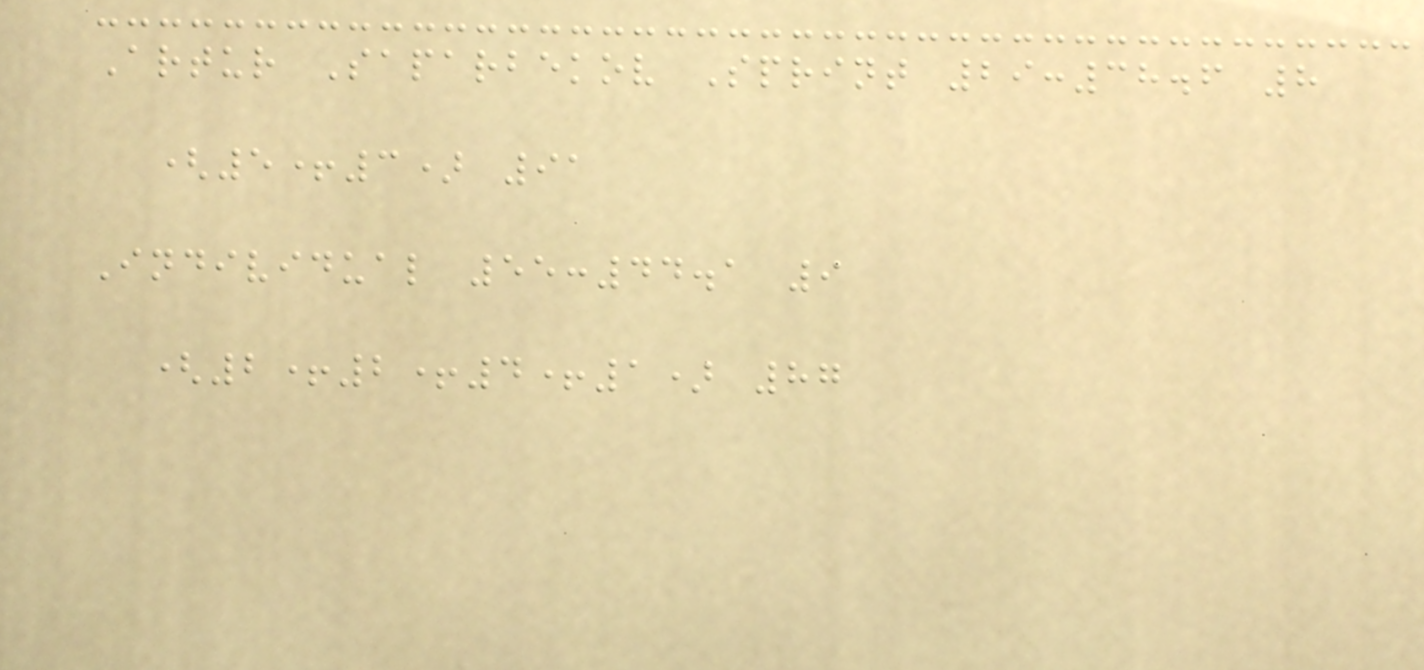Artur Saparbekov Sprint 29:38.6 8
(5+3) 91
Individual 55:44.1 9
(2+2+4+1) 87
